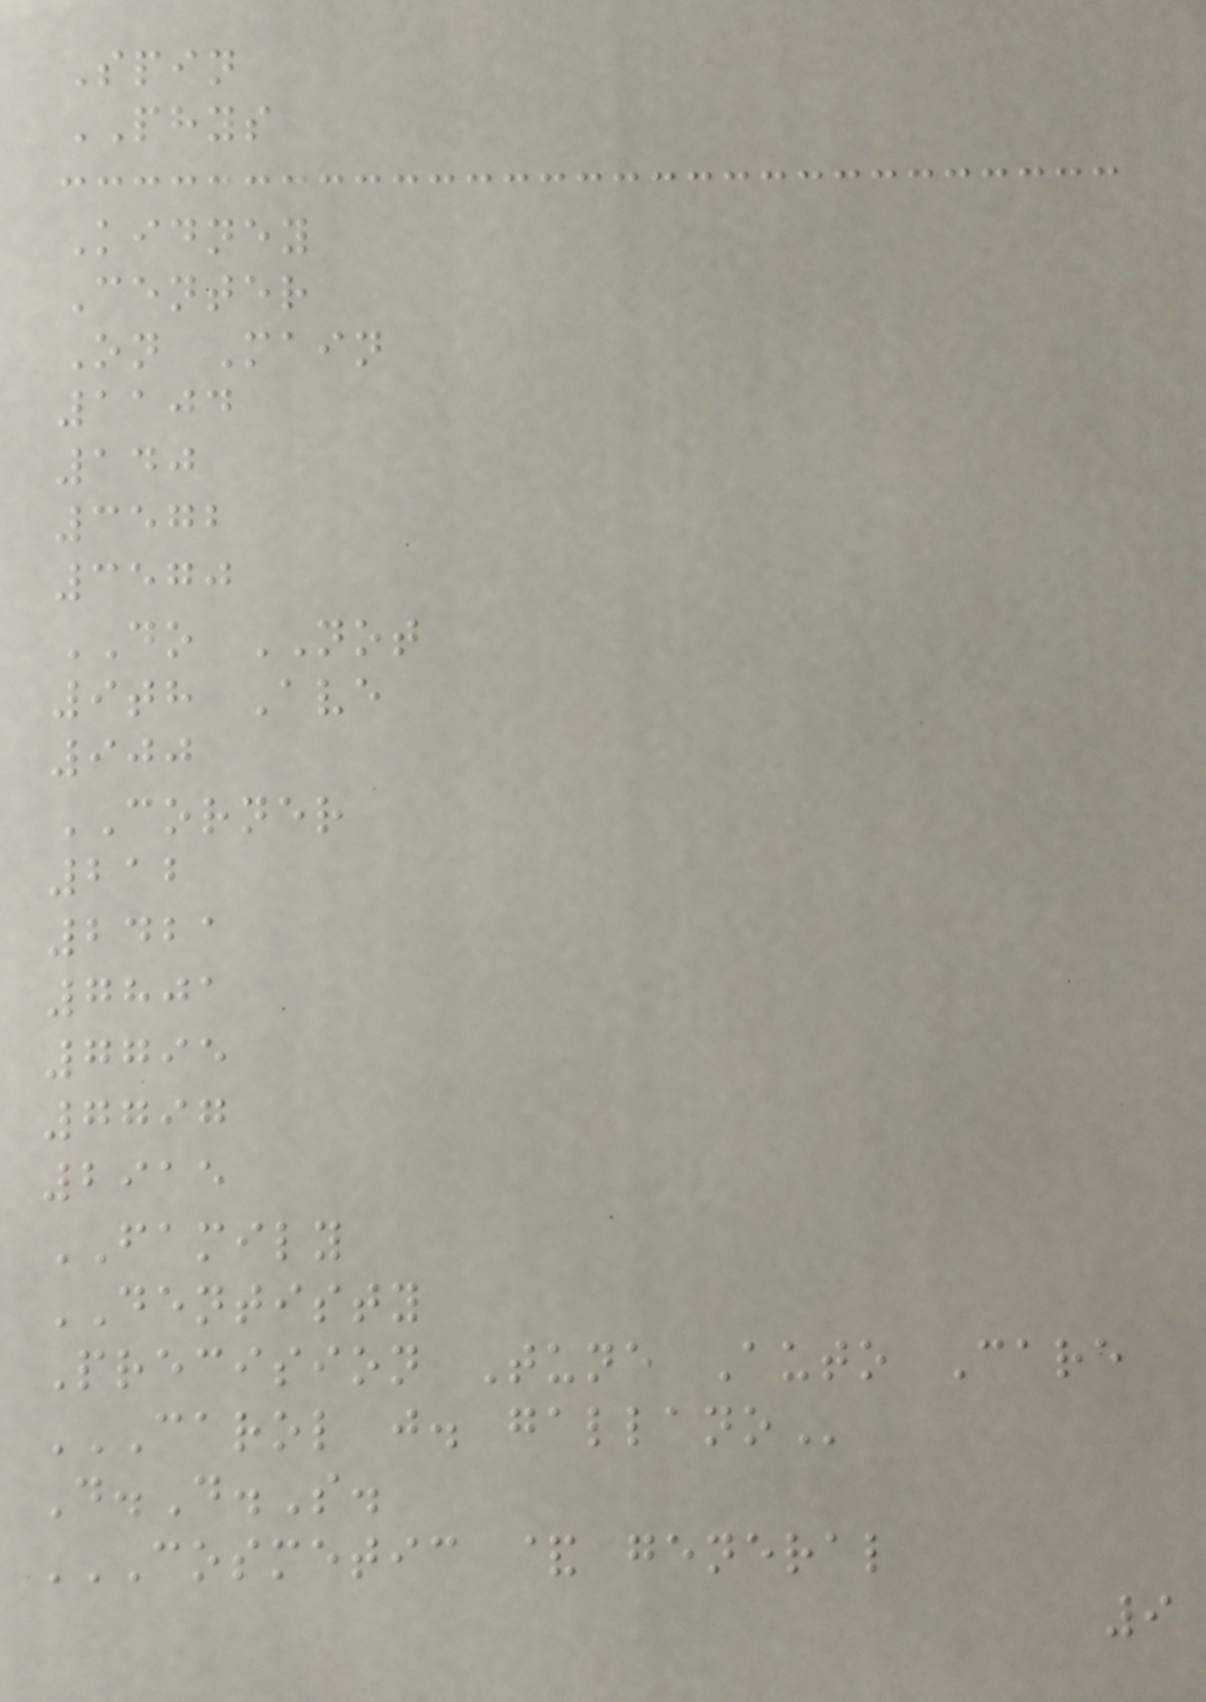Spin
PHYS
Kidney
Center
On Main
1104
140
3572
3570
DO NOT
9th Ave
900
CORNER
212
2421
7801
7795
7797
2915
FAMILY
DENTISTY
Precision Tune Auto Care
CAROL J. GALLANO
D.D.S.
COSMETIC & GENERAL
9
